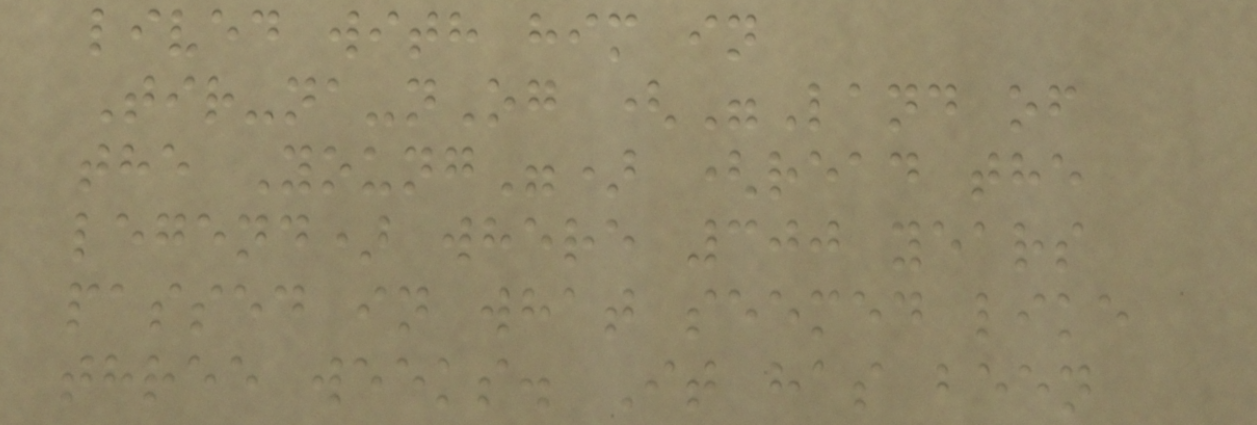lived with him in
Tir-na-nOg ("Land of
the Young") (read the
legend) where 300 years
passed in what seemed like
three weeks. It has been
